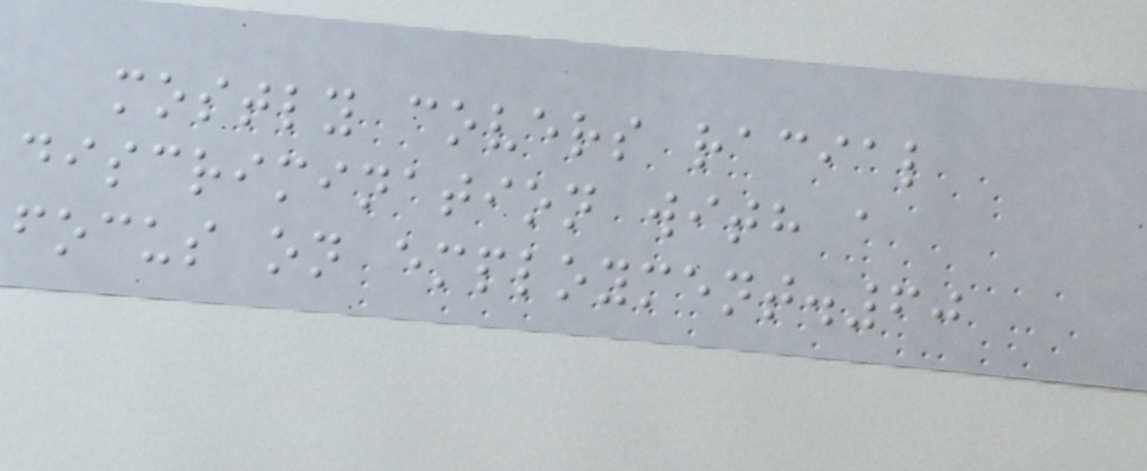mostly covers racial
discrimination with a
focus on employment.60
